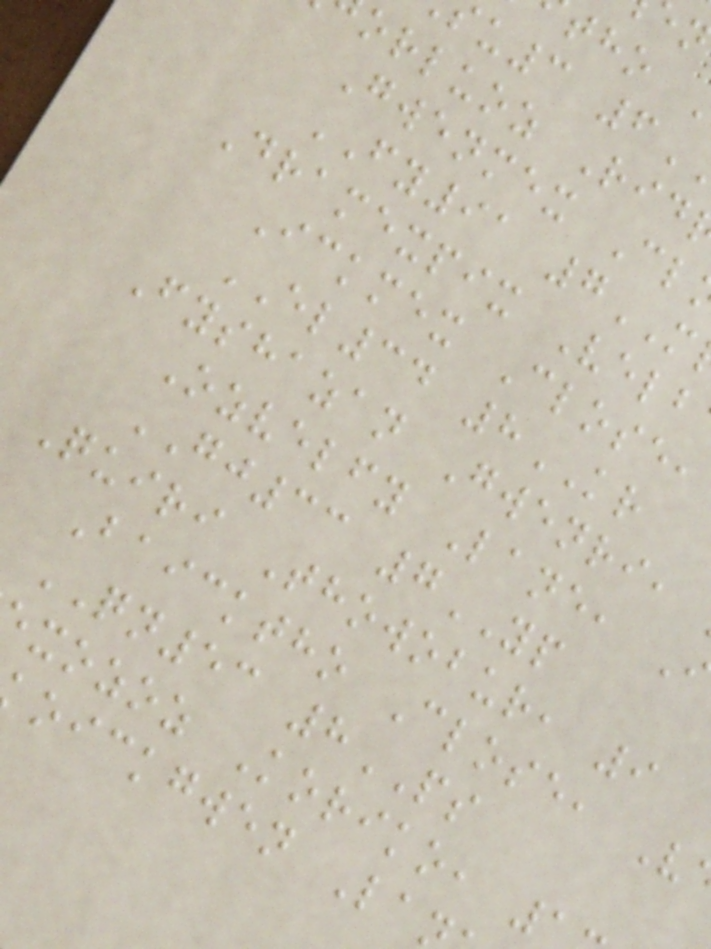u3 6
orluoz Rid
Gwenmex Cl
FY91 7
Dramexpix Velb
Ickmex Close,
EL34 8KR
Fyshazan Gwenri,
Ozvelfy Lane,
GJ33 7YP
Quiri Thowobur, 9
Baicktho Close, V
QN53 8PS
xozoz Koriko,
oickgwen La
